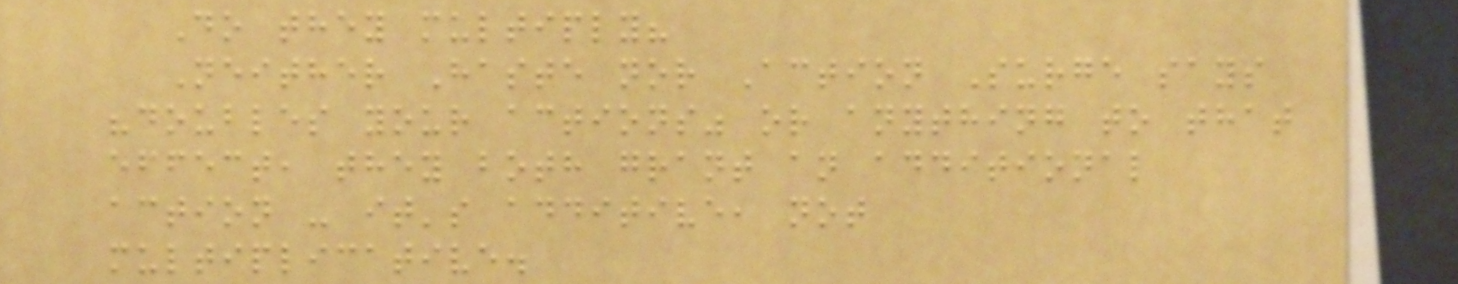Do they multiply?
Neither Haste nor Action Surge says
"doubles your actions" or anything to that
effect, they both grant an additional
action - it's additive, not
multiplicative.
